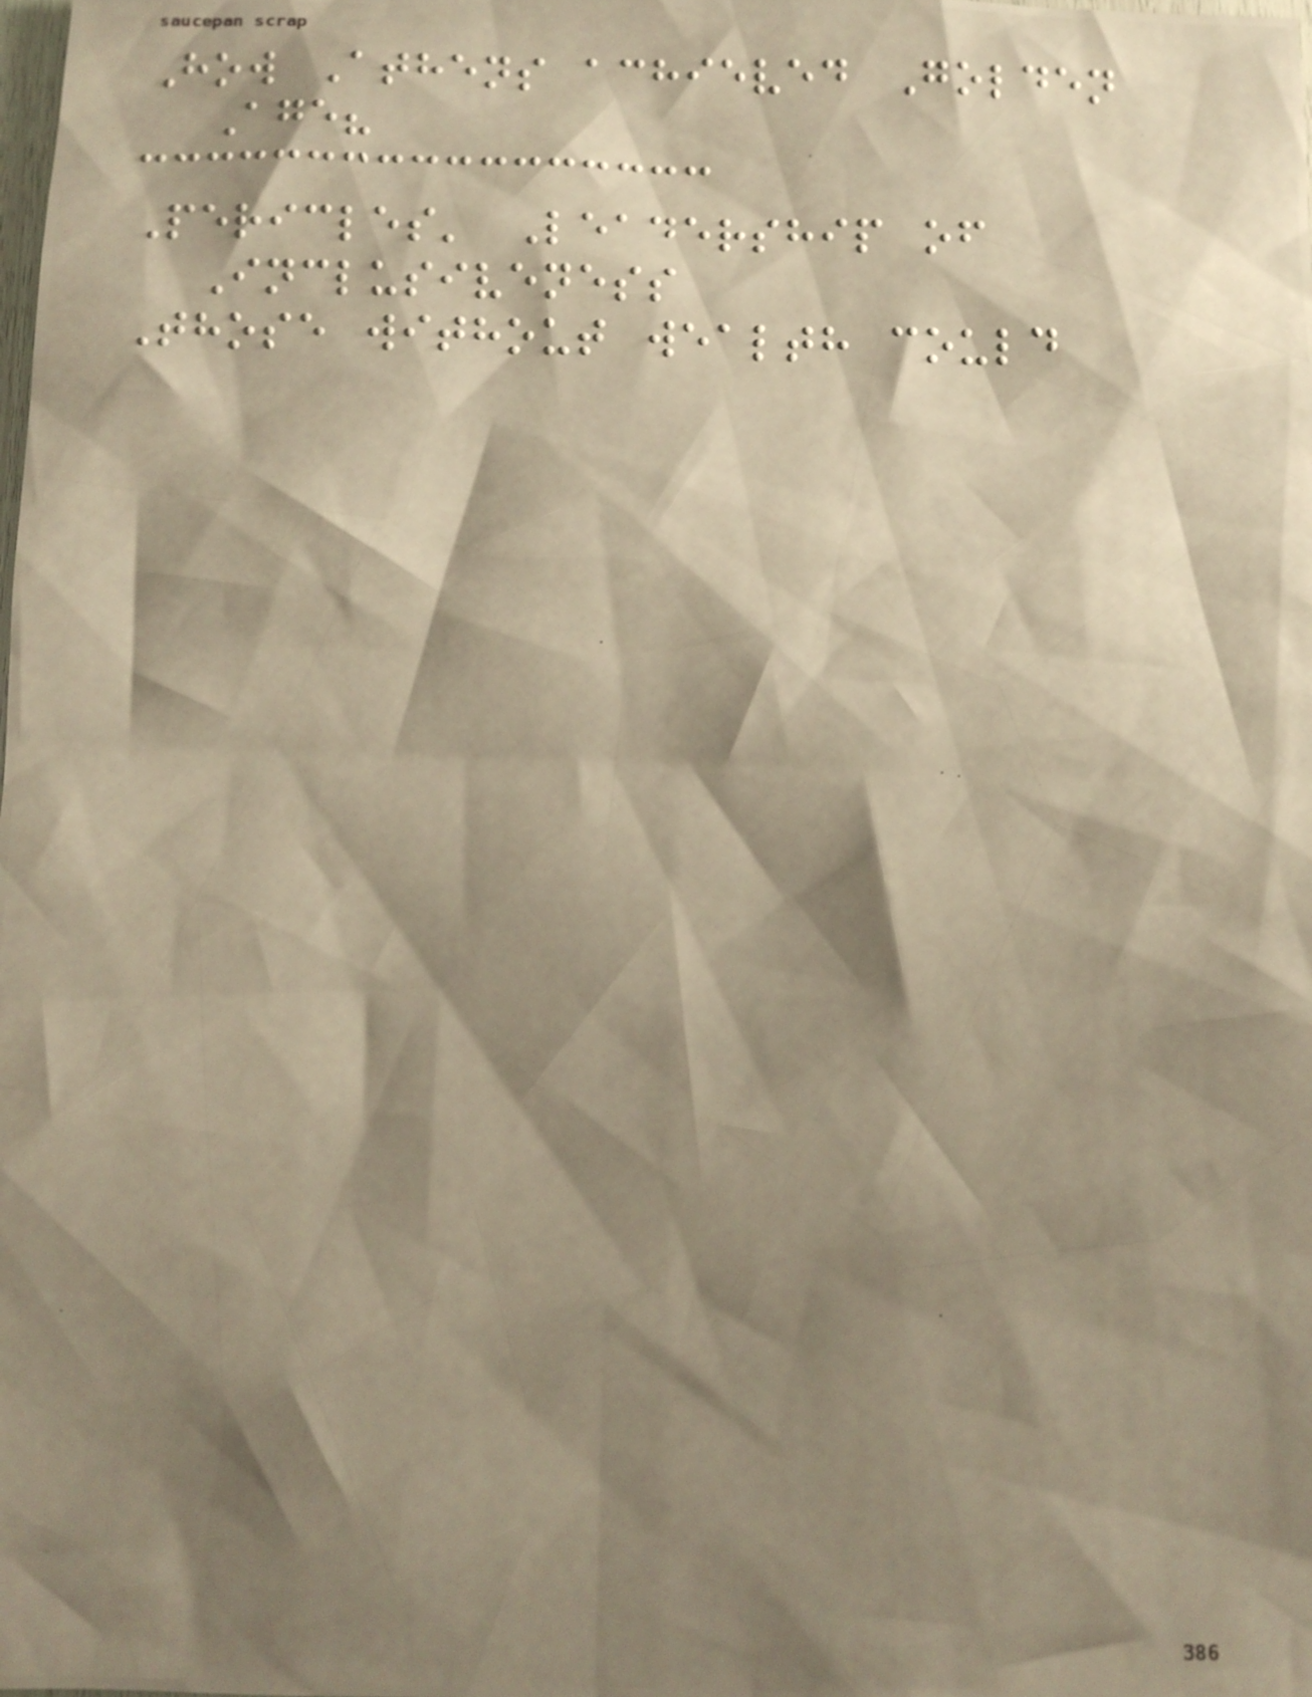How Athens achieved Golden
Age?
Pericles' Leadership of
Inclusiveness
Those without wealth could
